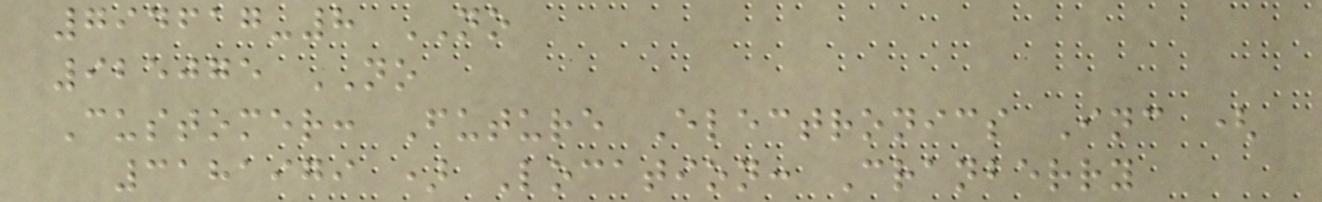794617-8 NO
925075 NO
Customer: Future Electronics Inc (
3181979 ) Location: Cranberry
